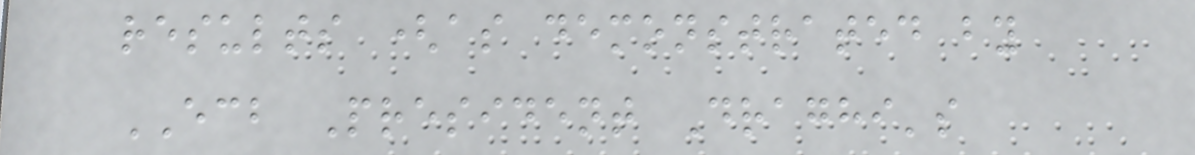results (as demonstrated by
ECB President Draghi's
